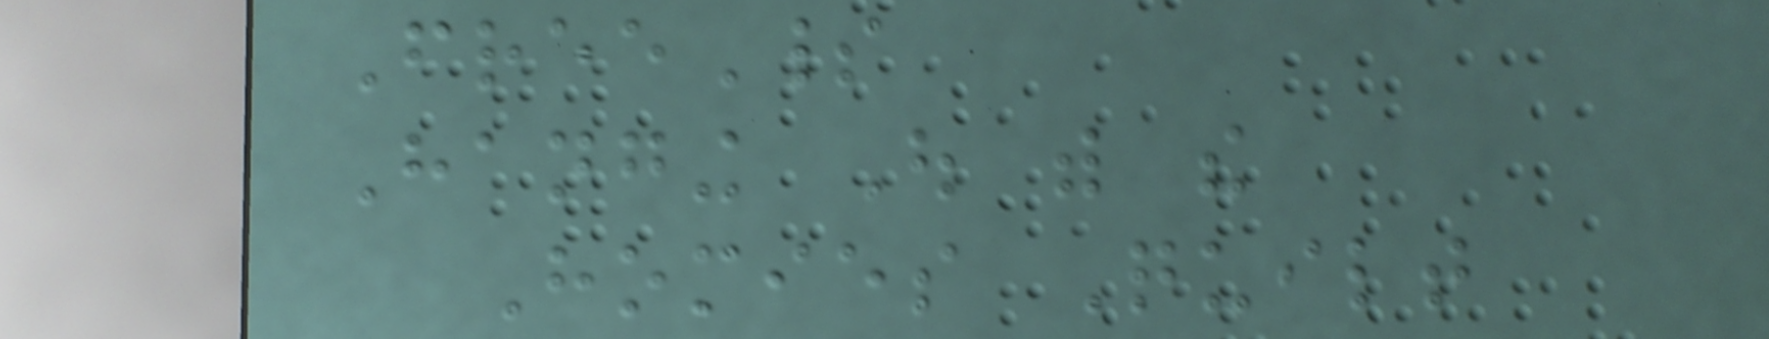FreeSpirit
Hanging Out with the
Homies Quilt
